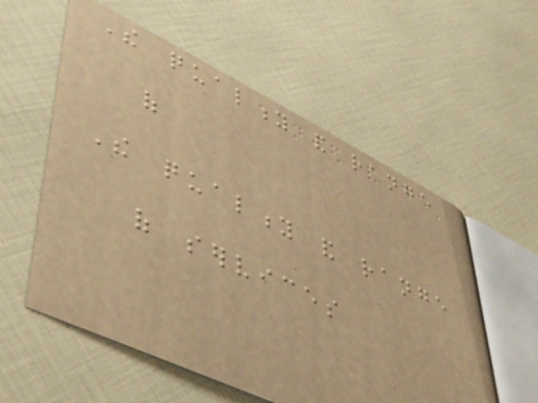The quality and range
of
The quality and range
of services
